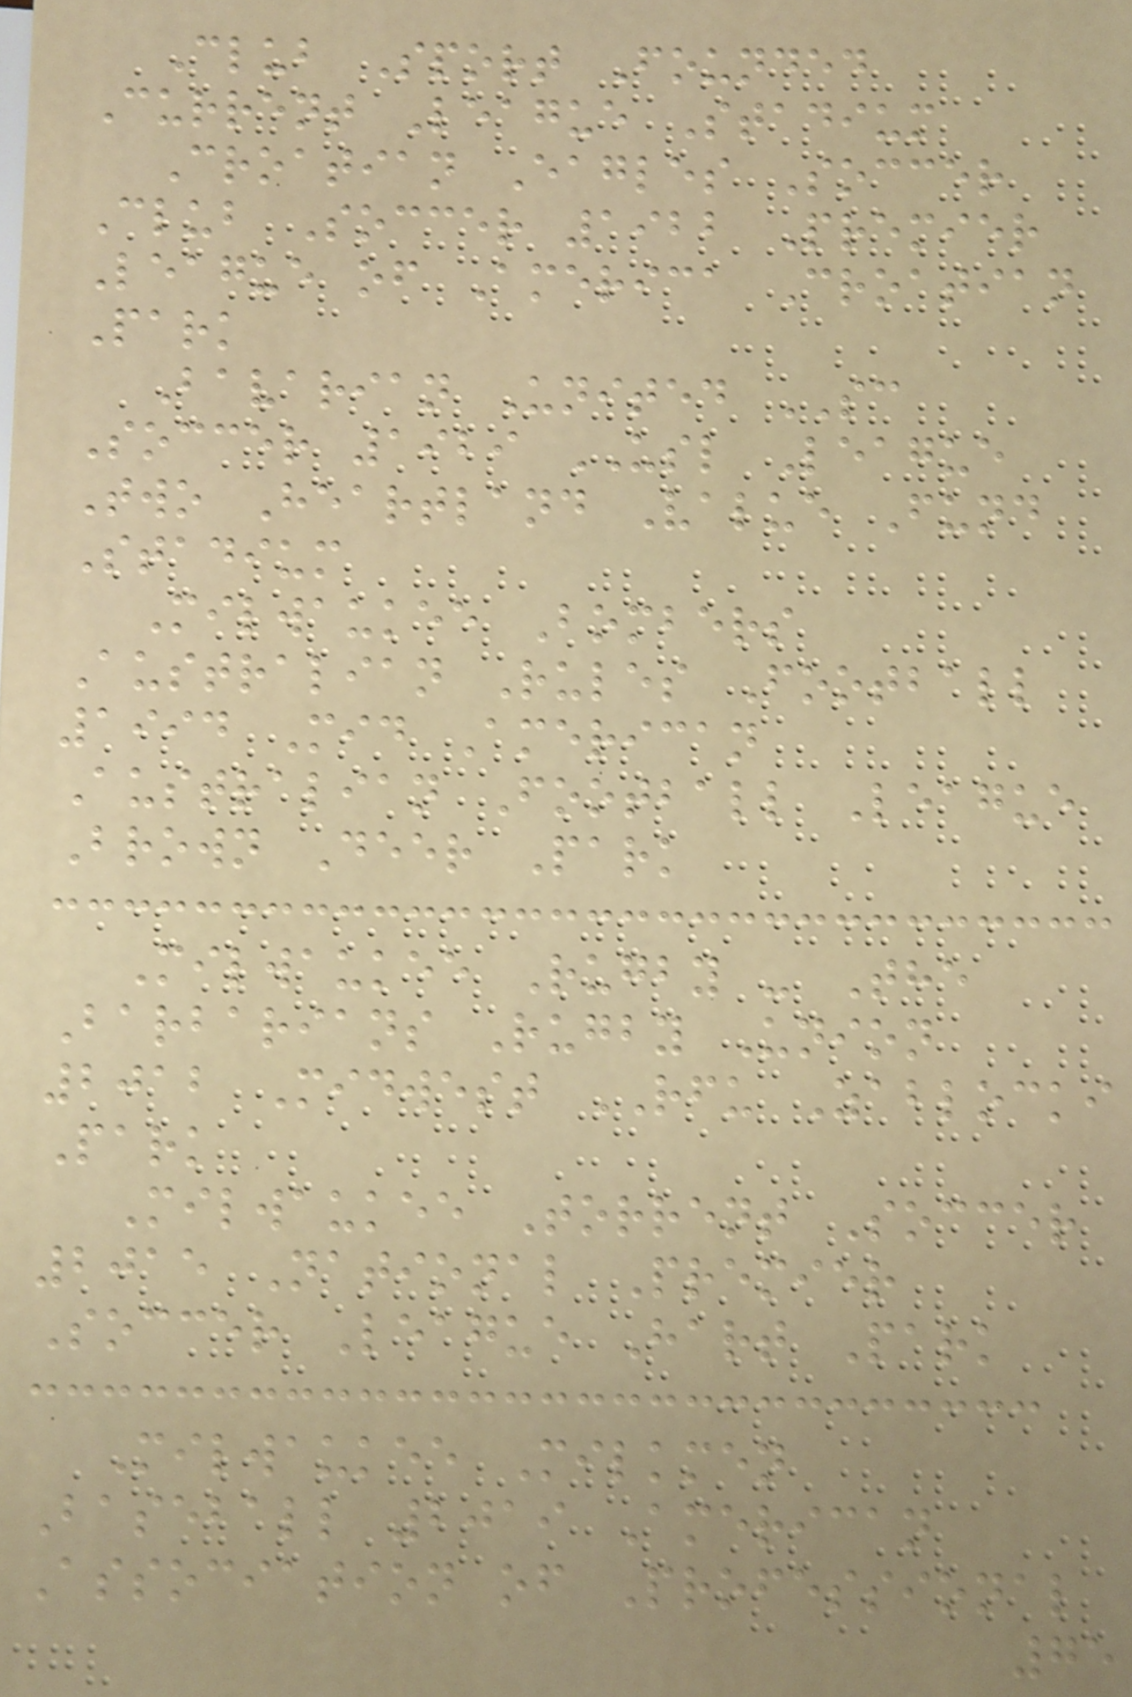Club Sport Founded
Current League Stadium
Croatian Eagles Soccer
Club Soccer 1922 Premier
League of America Croatian
Park
Bavarian United SC
Soccer 1929 USL League
Two Heartland Value Fund
Stadium
Milwaukee Bombers
Australian Rules Football
1994 Mid American
Australian Football League
Brown Deer Park
Milwaukee Rugby - The
Barbarians Rugby Union
2012 Midwest RFU Zablocki
Park
Milwaukee Torrent Soccer
2015 National Premier
Soccer League Hart Park
Milwaukee Milkmen
Baseball 2019 American
Association of Professional
75
